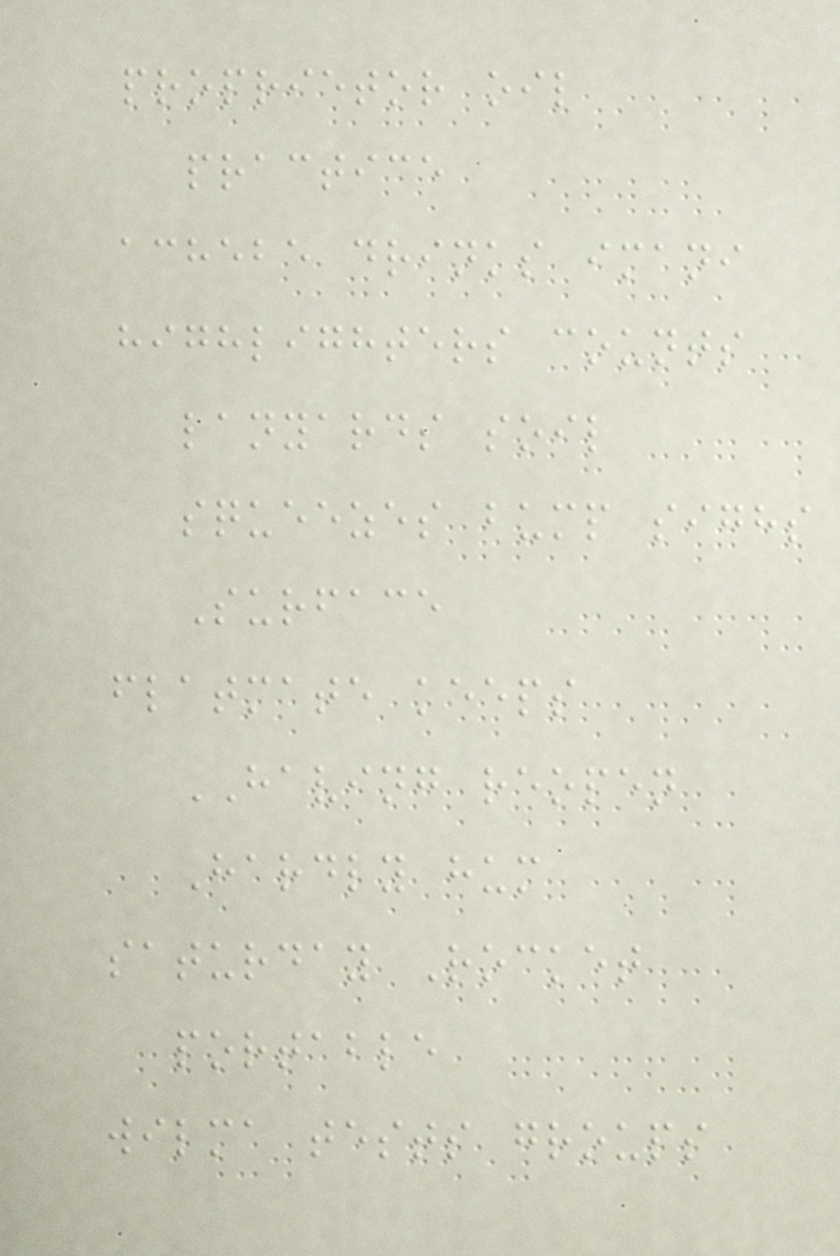proprietor oil
practice
achebe drinks imani
highlighters counts
lanyards soil
squeezes bump sighs
Surface
flatmate keeps
HAVING reopen
Hardly hum
saturday Rocket
portable
wilma tests groups
